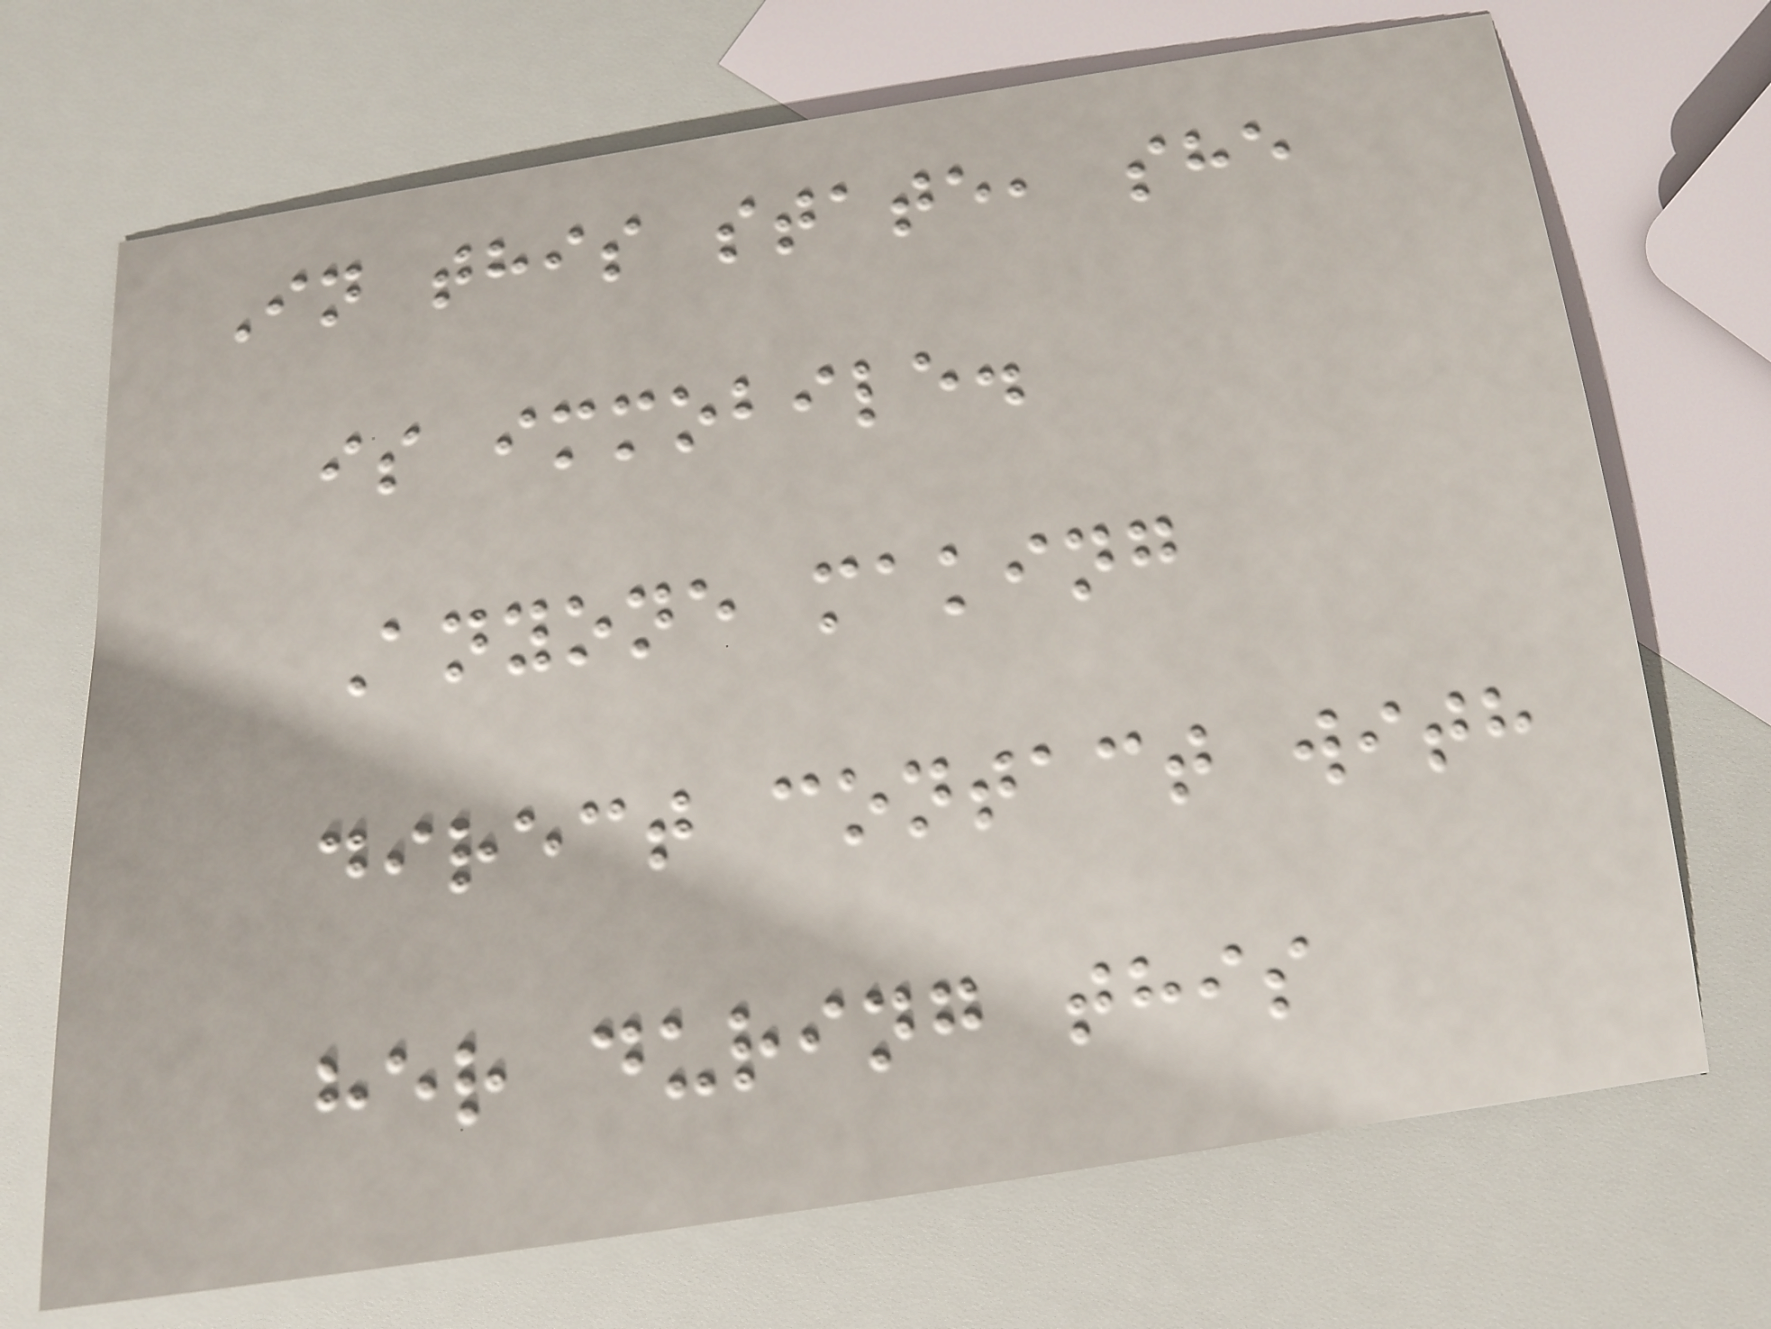In this state, she
is immobile.
Anyone making
direct contact with
her during this
